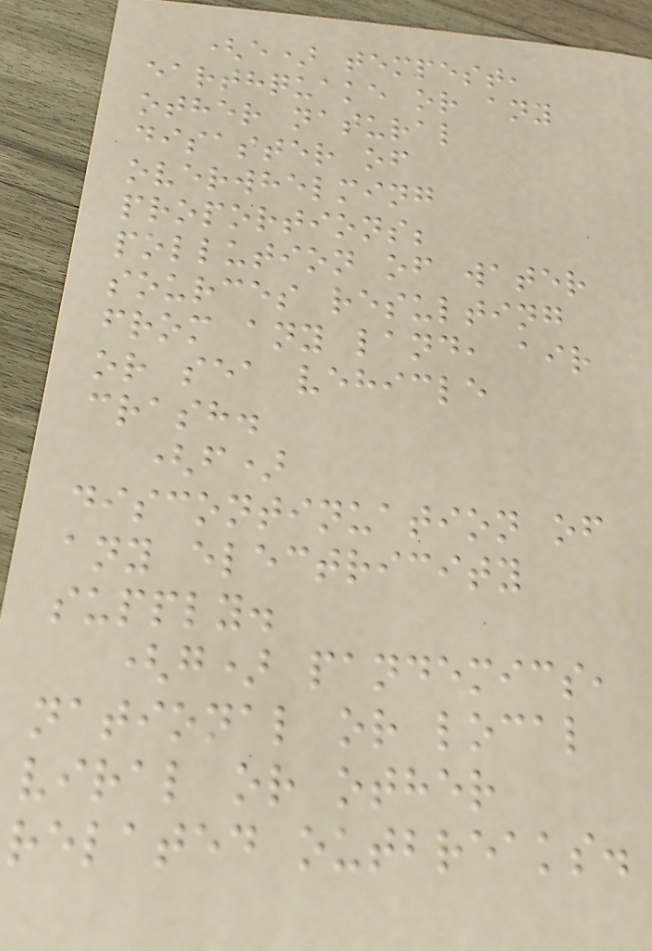(e) tempest,
earthquake or any
other natural
disaster of
overwhelming
proportions;
pollution of water
sources resulting
from any land, air
or sea vehicle
crash.
(f)
discontinuation of
any electricity
supply.
(g) pandemics,
national or local
viral or other
related outbreaks.
